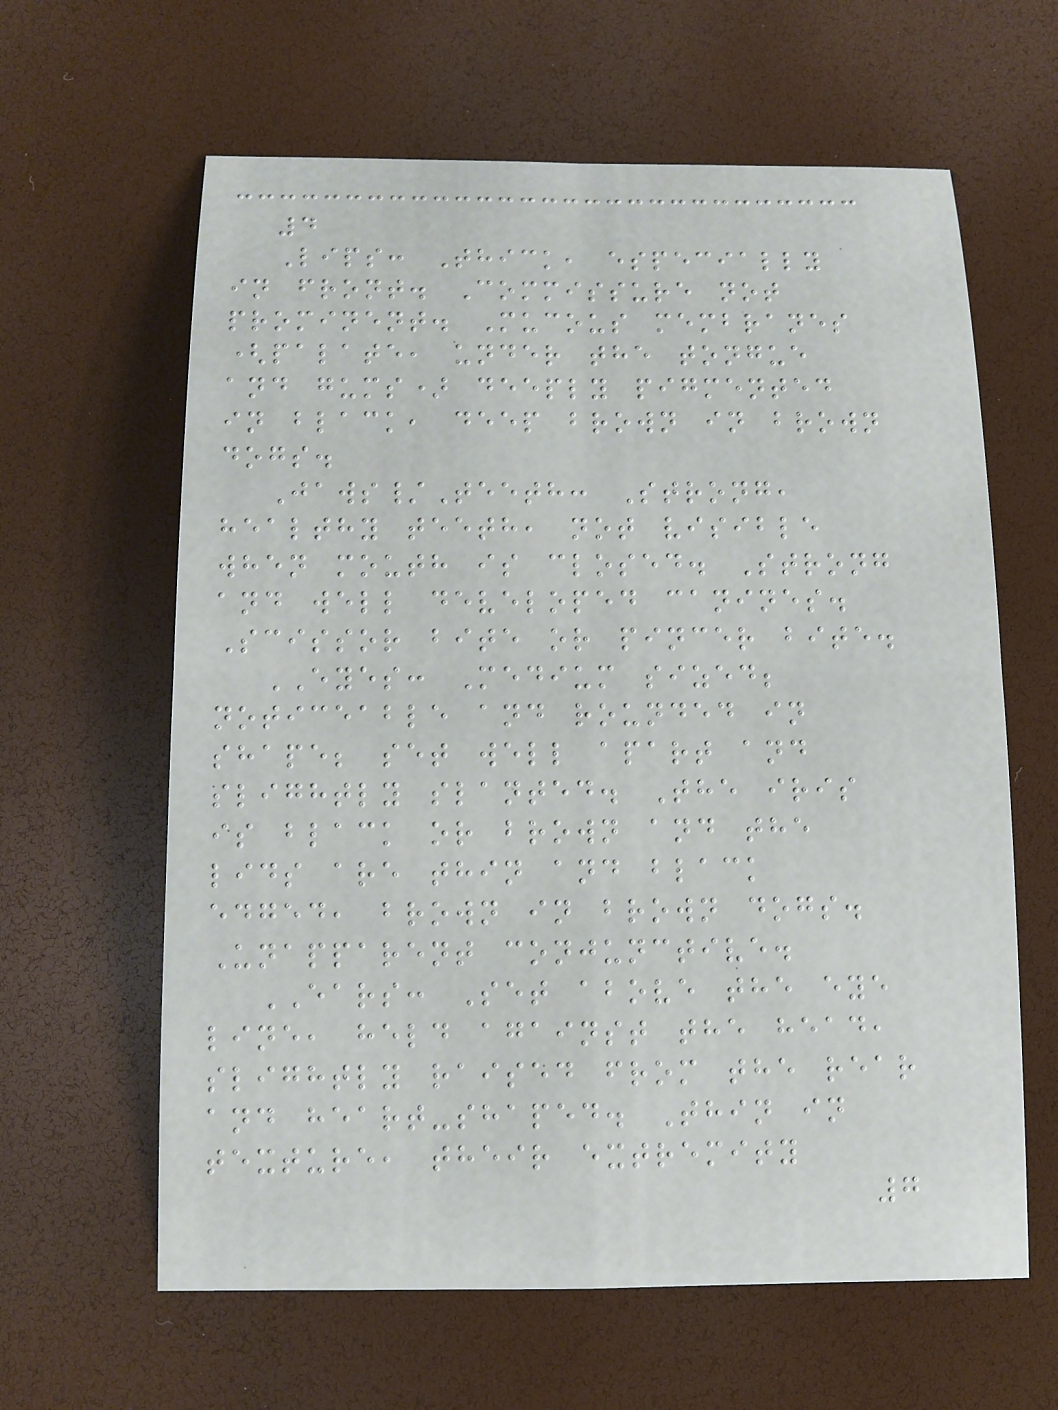4
Lips: Thick, especially
in front. Commissure not
prominent. Mucous membranes
(palate, under the tongue
and gums) deeply pigmented
in black, deep brown in brown
dogs.
Jaws/Teeth: Strong,
healthy teeth, not visible
when mouth is closed. Strong
and well developed canines.
Scissor bite or pincer bite.
EYES: Medium sized;
noticeable and rounded in
shape; set well apart and
slightly slanted. The iris
is black or brown and the
lids are thin and black
edged, brown in brown dogs.
Unapparent conjunctive.
EARS: Set above the eye
line, held against the head,
slightly raised from the rear
and heart-shaped. Thin in
texture, their extremity
7
